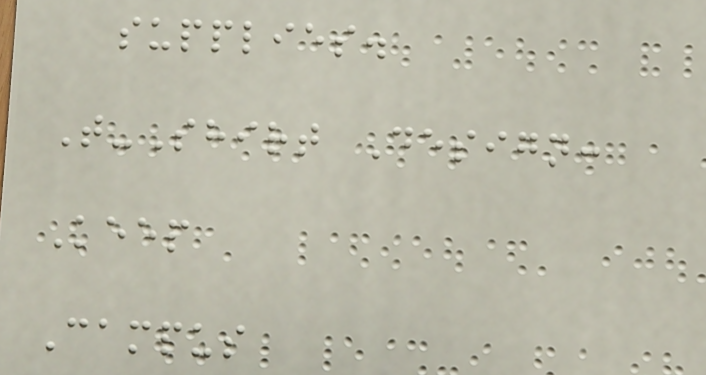supplies.
T-Shirt Design:
Keep
Campus
